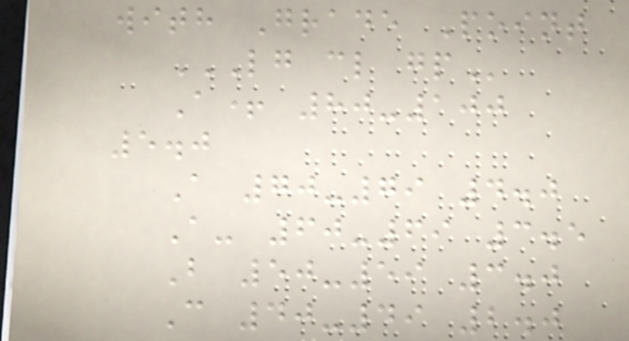with Grade Point
LG CL GP
A+ 80-100
5.0
A 70-79 4.0
A- 60-69 3.5
B 50-59 3.0
C 40-49 2.0
